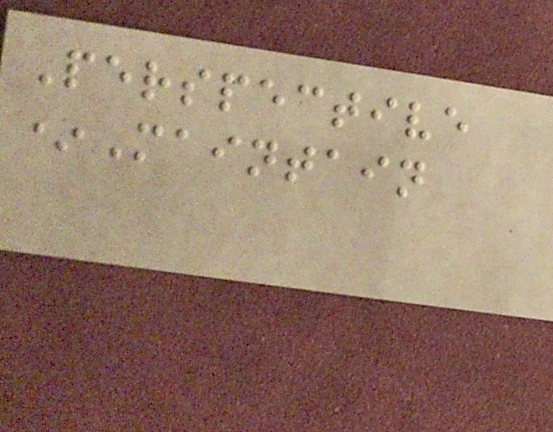Perspective
*Maintain
